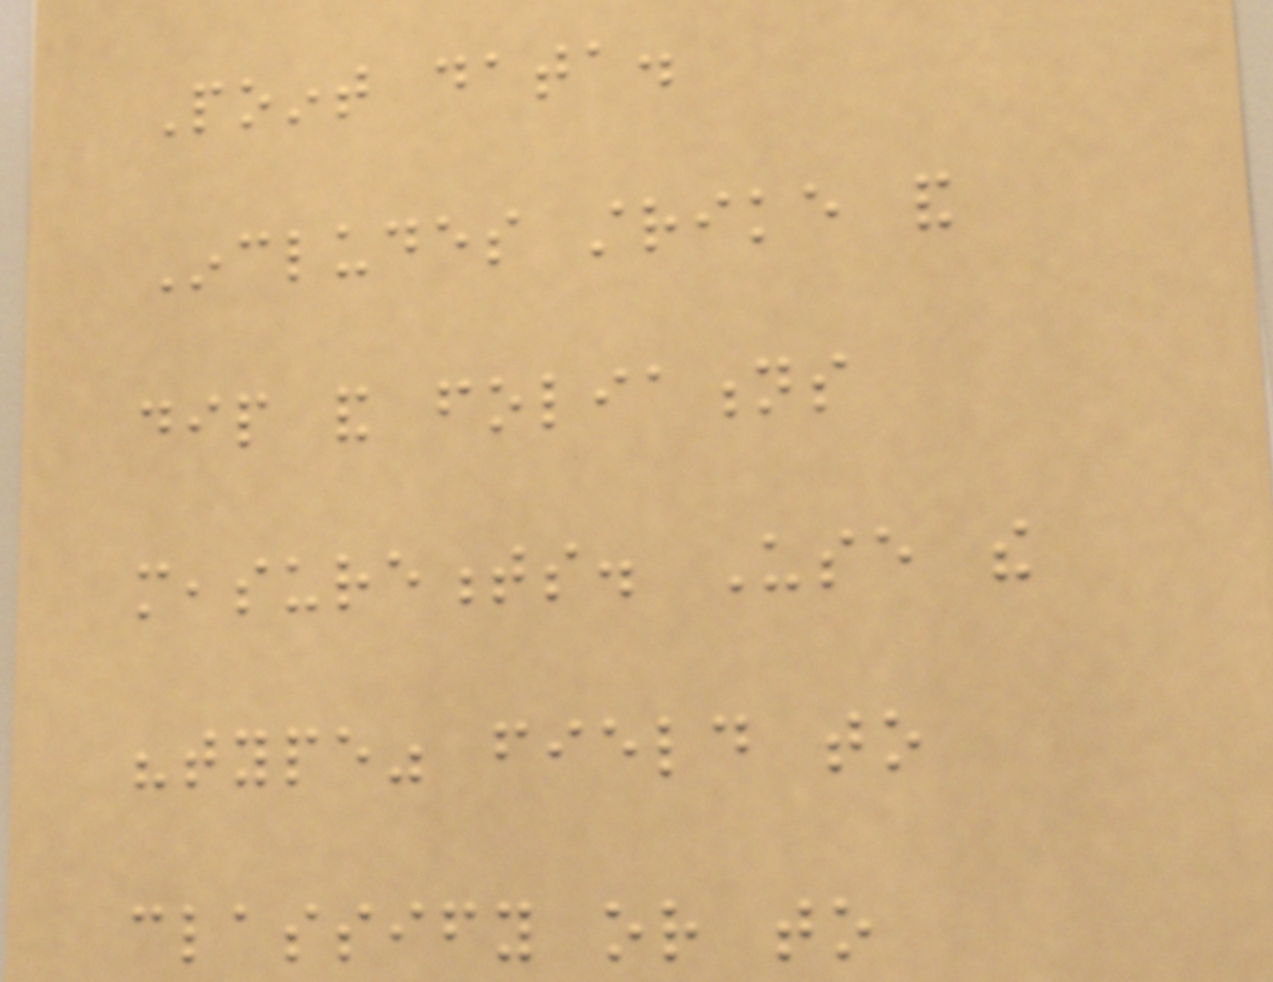Point data.
Includes strike and
dip and foliations
measurements. Use the
"type" field to
classify or to
